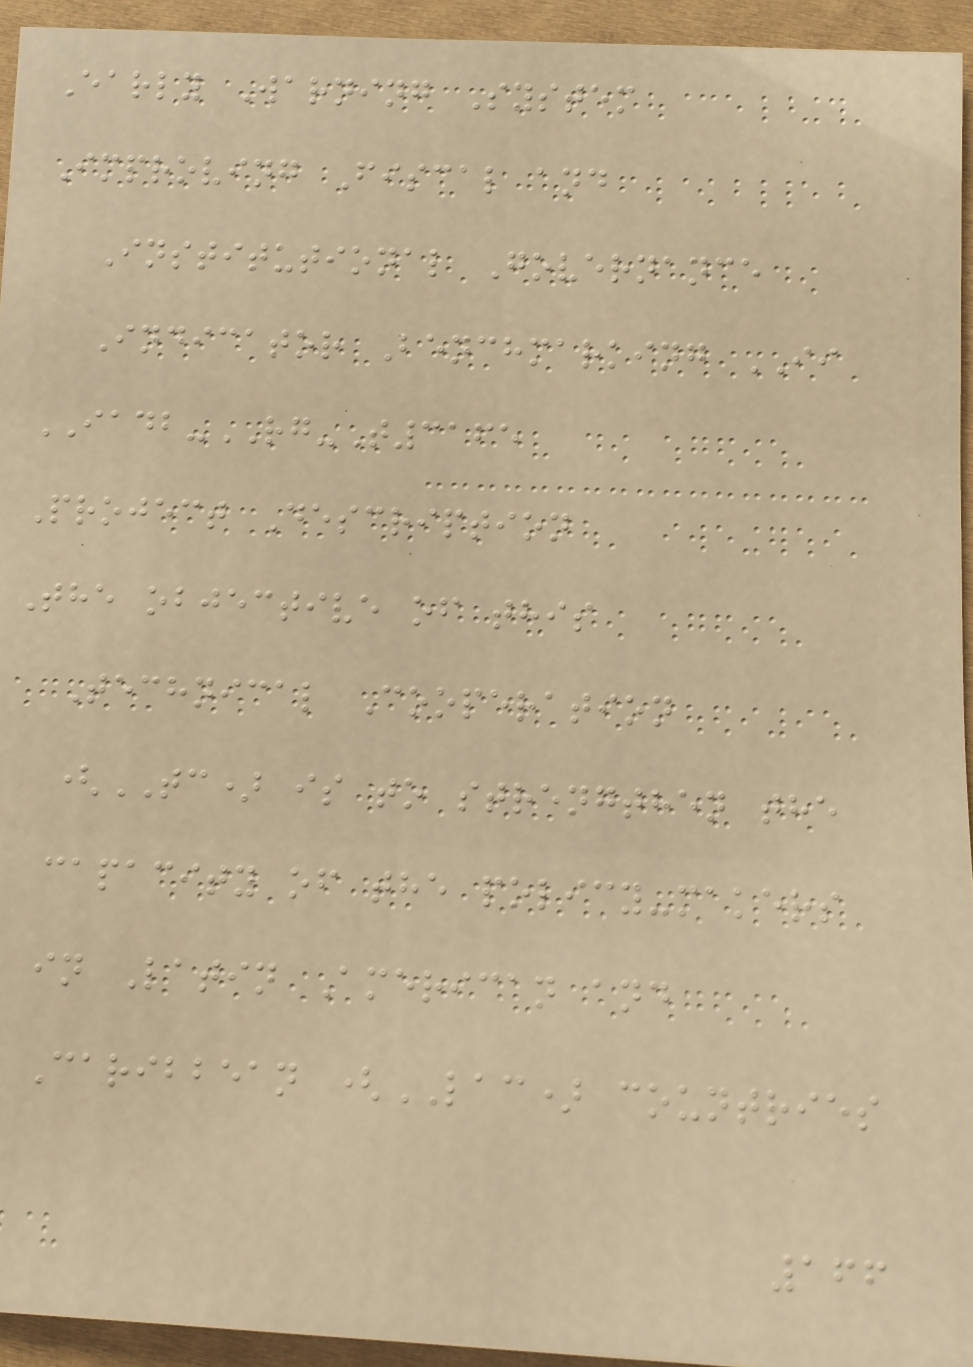Early Warning System
Improving Fiscal and
Institutional Governance
Indicator Benchmarking II
IADB-RG-T3165
Project Description
The objective of this
Technical Cooperation
(TC) is to strengthen the
capacity of the policy-makers
in Latin American and
Caribbean (LAC) countries
166
